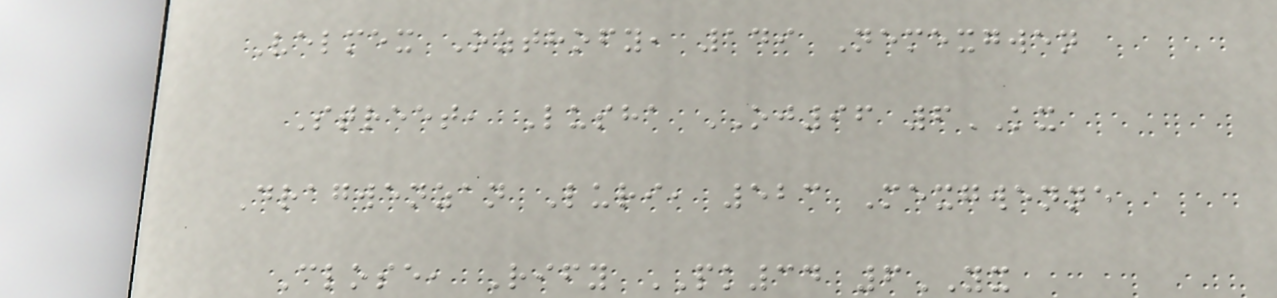Velmex Ozthofy, 149 Nemexgwen
Street, Lusha OJ96 6KX
Dragwenzan Luri, 523 Mexgwenne
Close, Rify PK34 6YX
